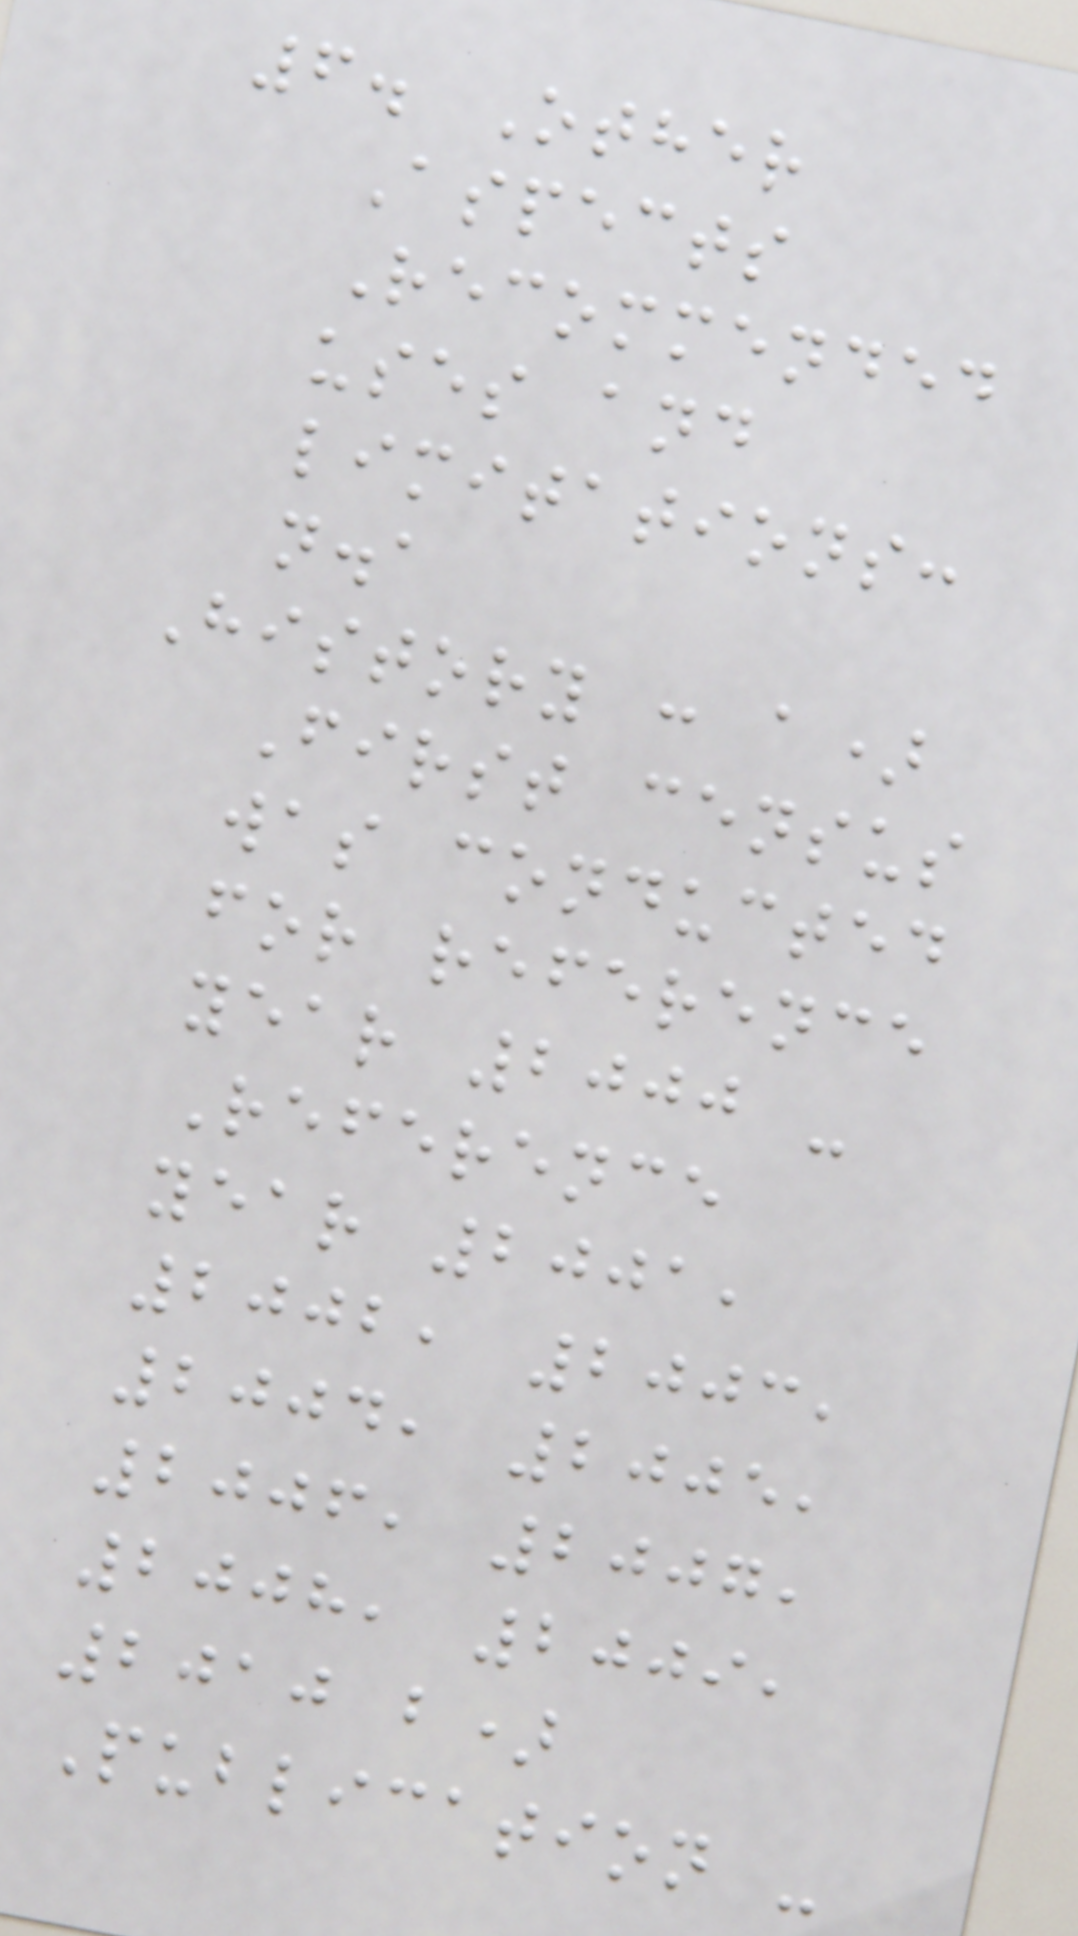6. Other
Aspects
Recommended
uses and
limitations:
n.a
History : a)
First census
was conducted
for reference
year 2000 -
Reference
year 2001,
2002, 2003,
2004, 2005,
2006, 2007,
2008, 2009,
2010 b)
Publication -
